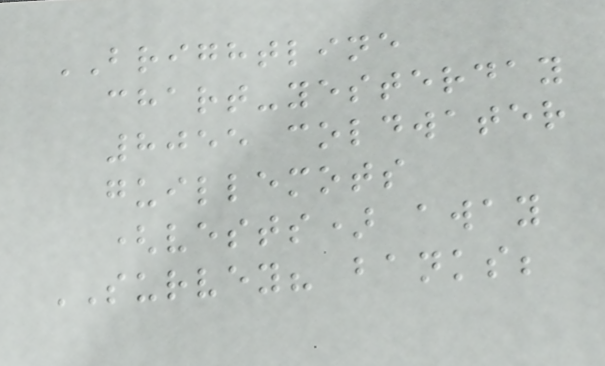BRIGHTLINE
chart-yesterday
8055 coldwater
guillemots
(vests) away
SURVEY? banks;
